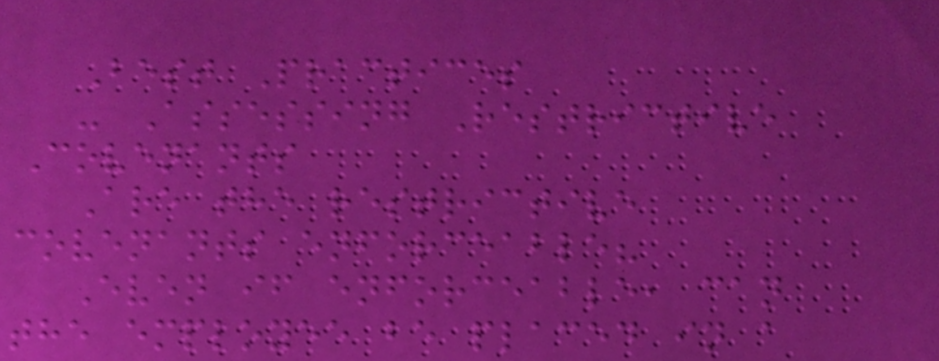Best Practices
- Assessing Restrictive
Covenants
Are the restrictive
covenants enforceable?
Even if enforceable, can
the employee be placed in a
